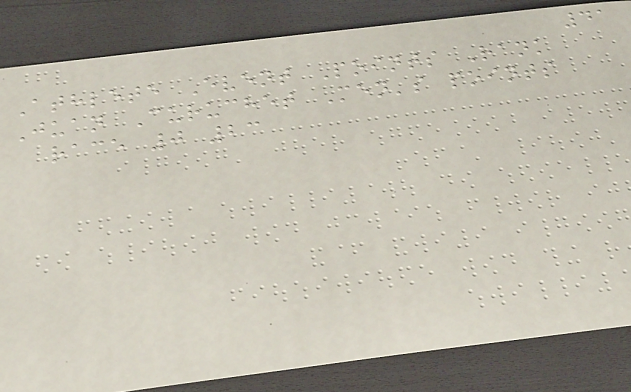41
Athlete Event Points Rank
Juan Curuchet Men's points
race 0 23
